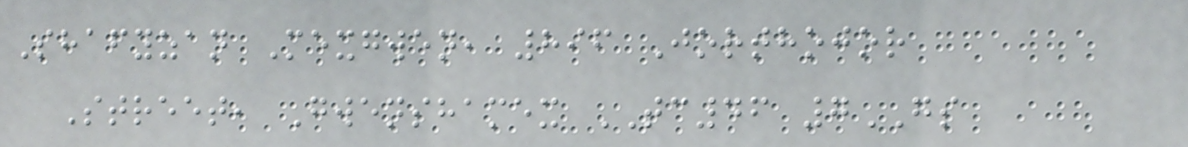Shafyzan Mexgwen, 896 Jorthojor
Street, Gwenshamex TC46 7GS
